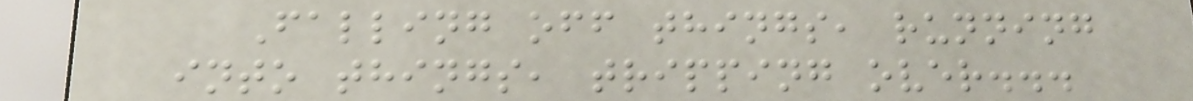Falling off things, running
into things, tripping over...
